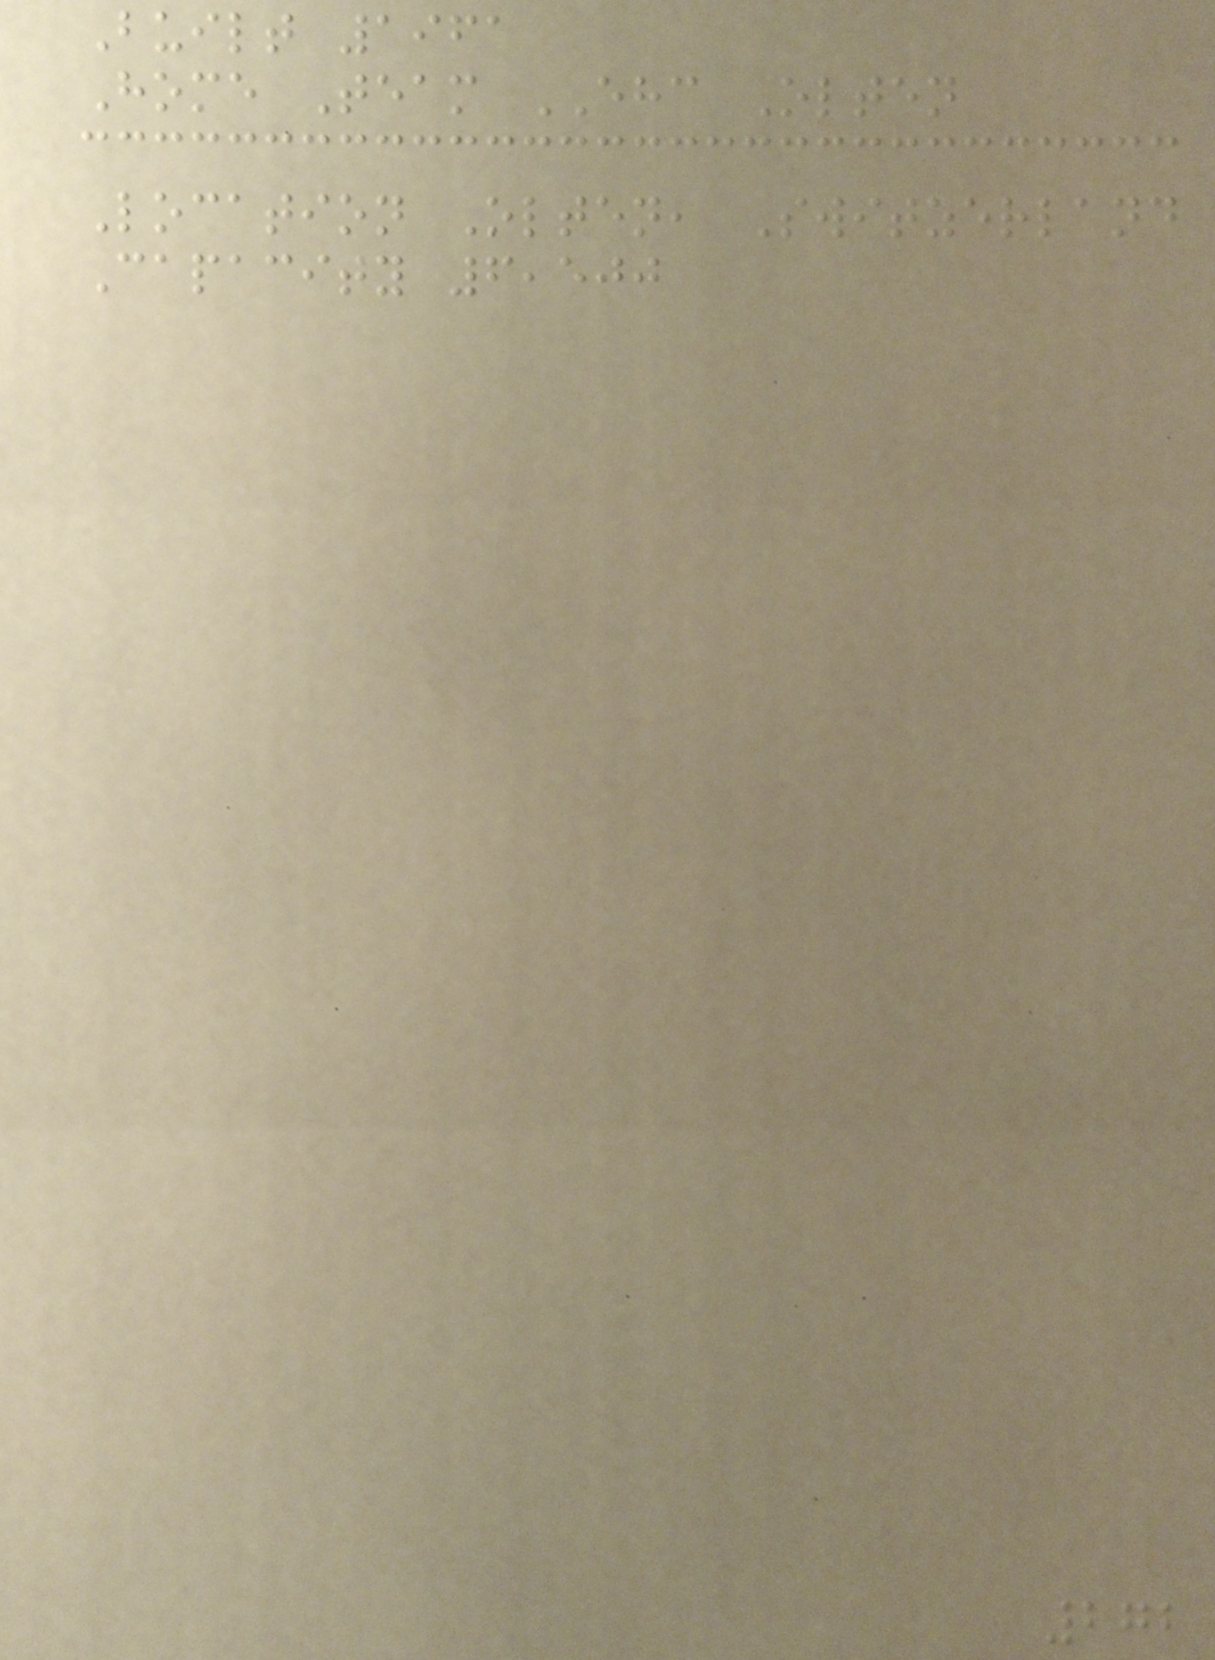Built 1961
Home Team EHC Olten
Location Olten, Switzerland
Capacity 6,500
272
